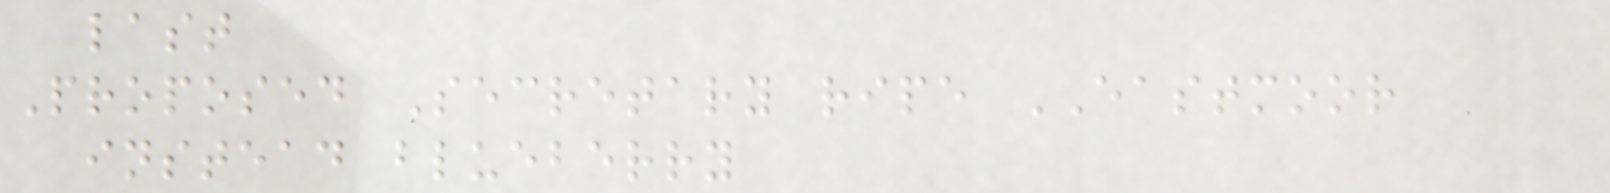last
Proposed Secretary ripe EASTMOOR
instead blueberry
